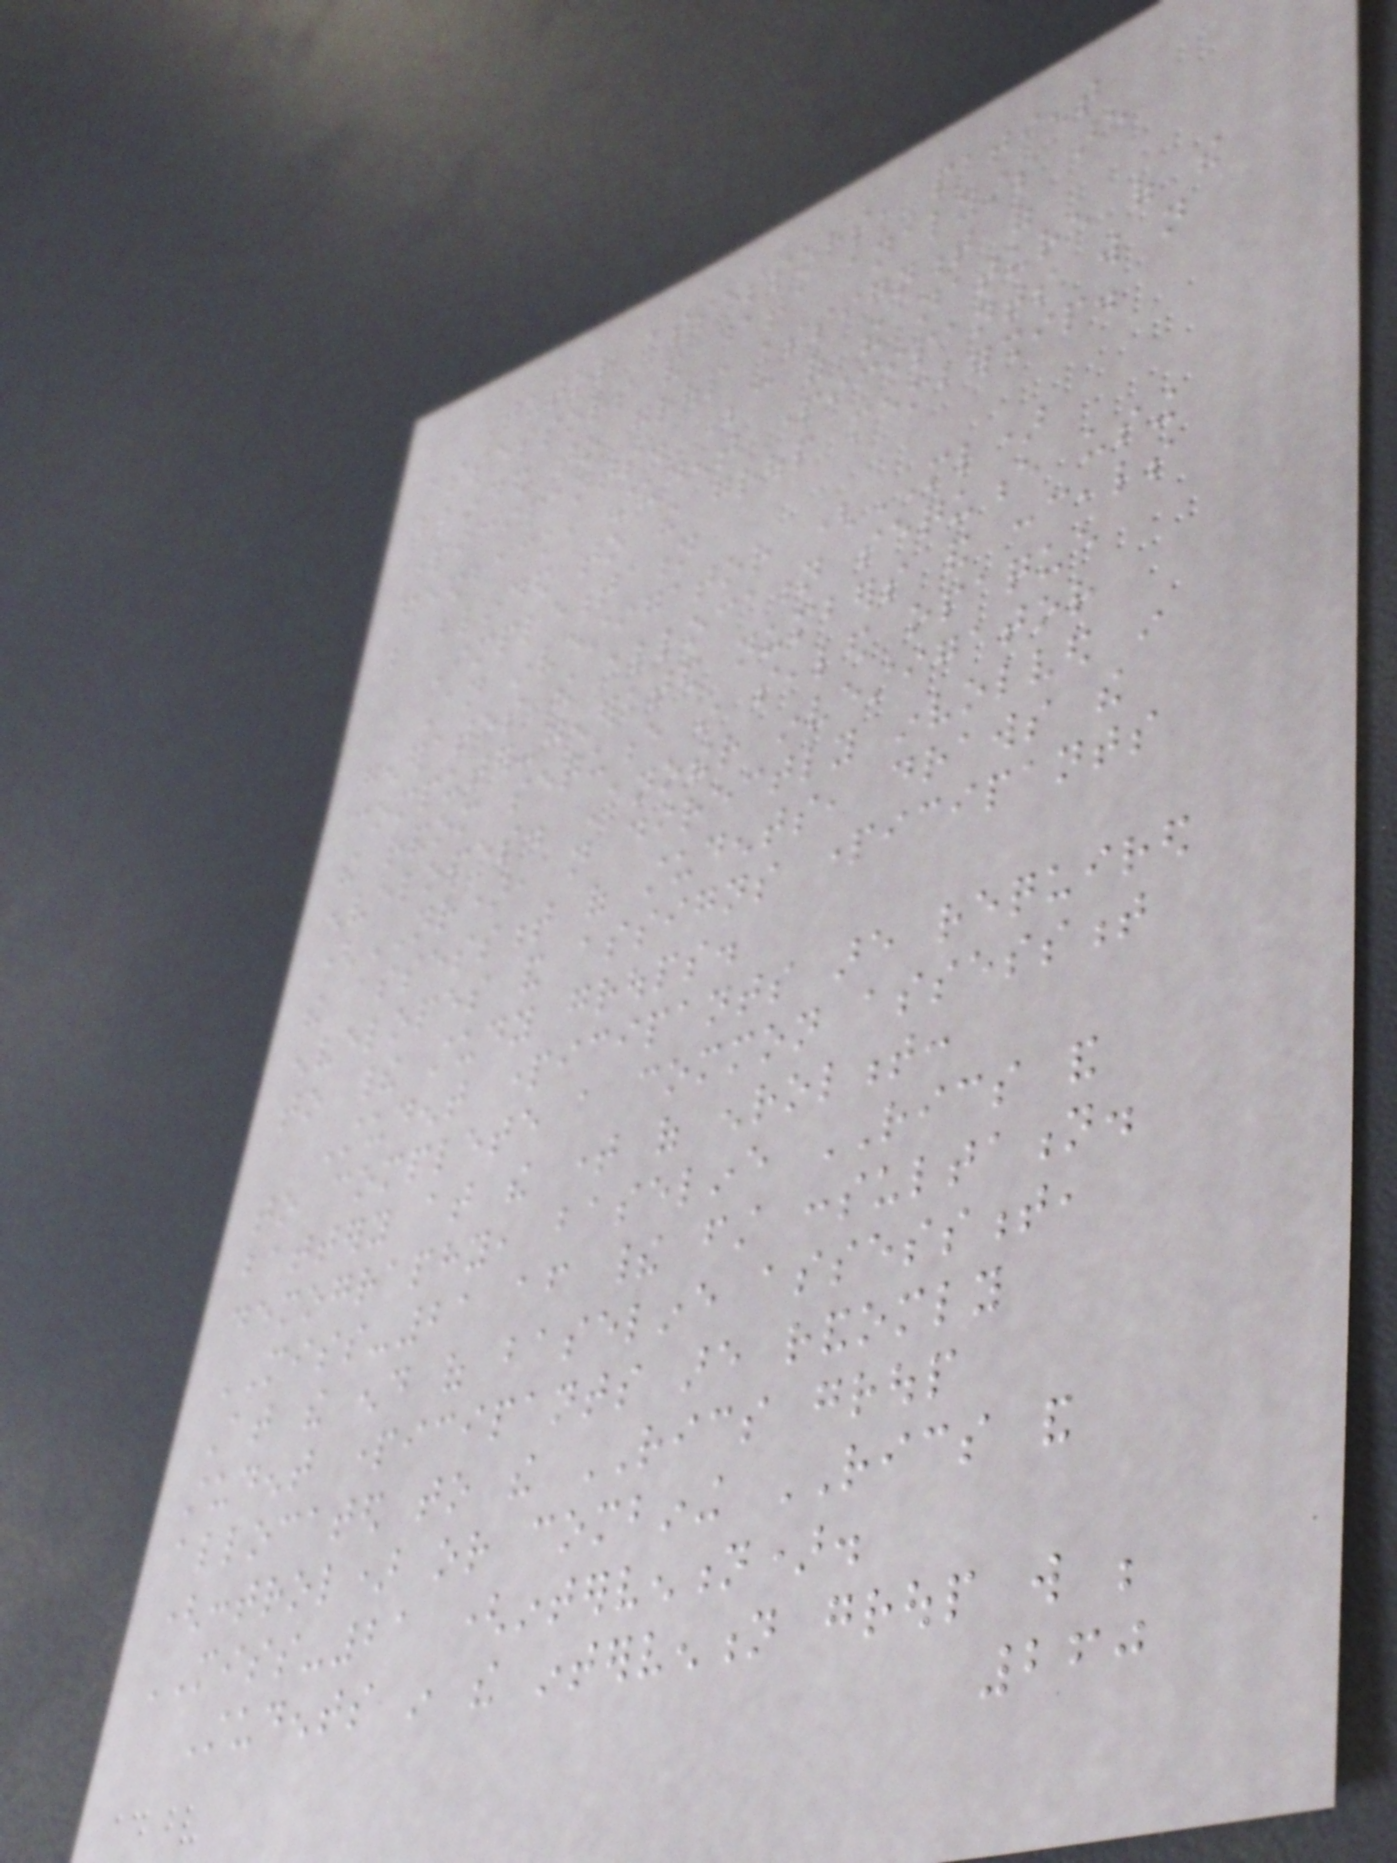Tutor assessors, patient
assessors and data analysts are
blinded to group assignment of
participants. Because of the nature of the
feedback, student participants will not
be blinded to the group membership.
Implementation
An investigator (ML)
generates the allocation sequence using
computer-generated numbers and conceals
the random sequence in sealed opaque
envelopes. Another investigator
(NR), not directly involved in
the assessment of students, draws the
envelopes and assigns participants
to their study groups.
Student participants are required
to complete a common assessment
battery at the time of enrolment:
demography, baseline RICS and
MISS-21 after their first consultation.
At the end of baseline assessment,
student participants are randomly
allocated to the RICS group
(control) or combining RICS and
MISS-21 (intervention).
Students in the intervention group will be
260
